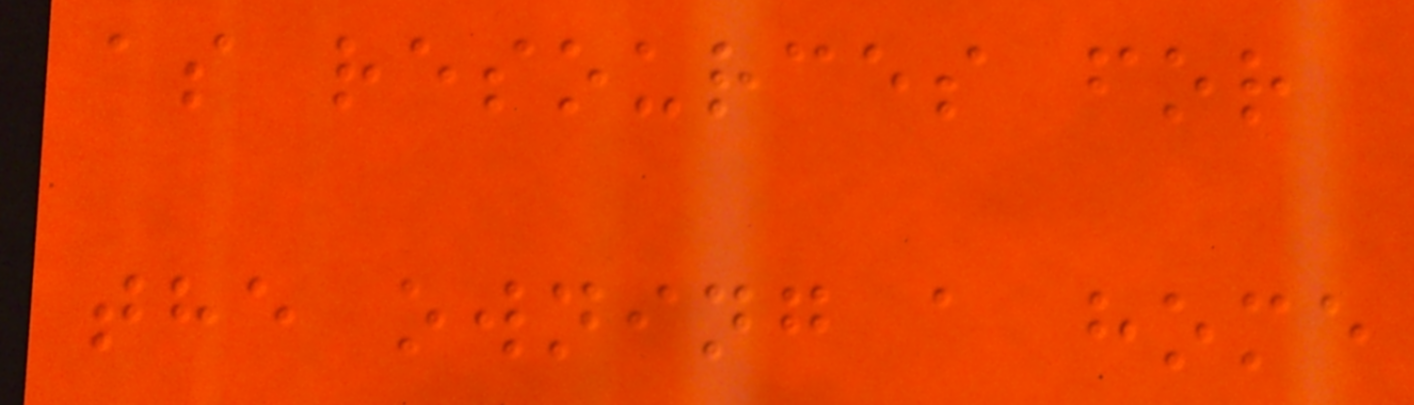as resources for
the owning a home
